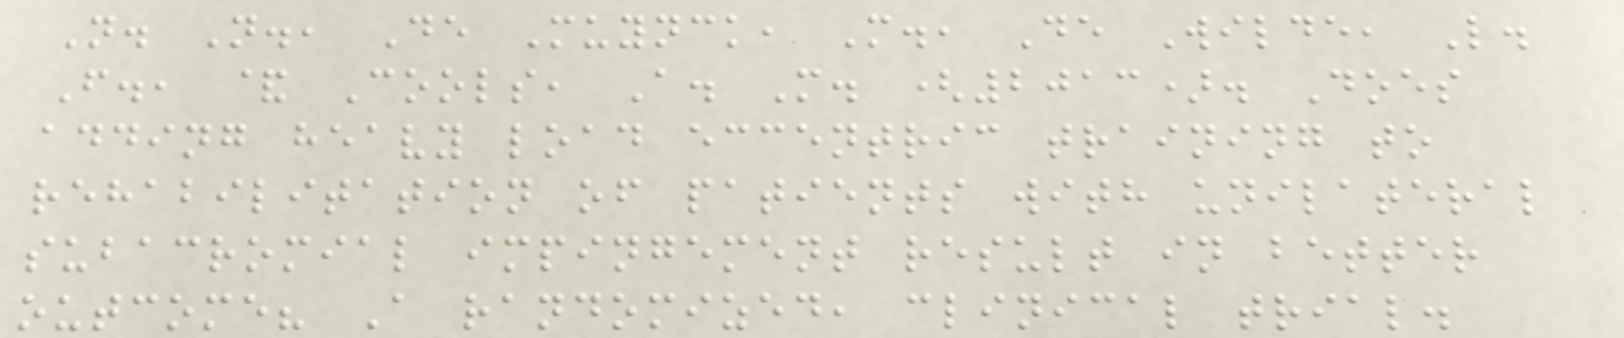N. N., De Muynck, M., De Wilde, L.
F., & Cools, A. M. (2013). Does
adding heavy load eccentric training to
rehabilitation of patients with unilateral
subacromial impingement result in better
outcome? A randomized, clinical trial.
